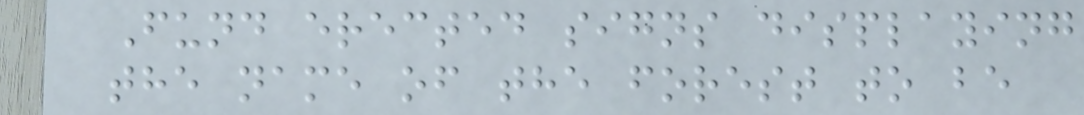Fund erected signs displaying
the name of the forest to be
